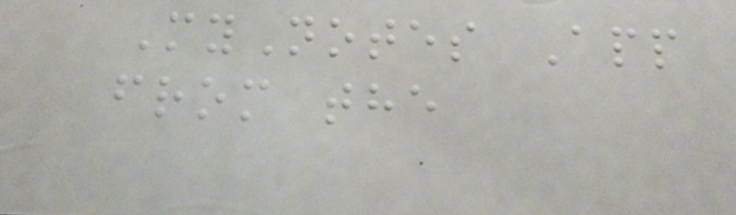MyNotes App
from the
